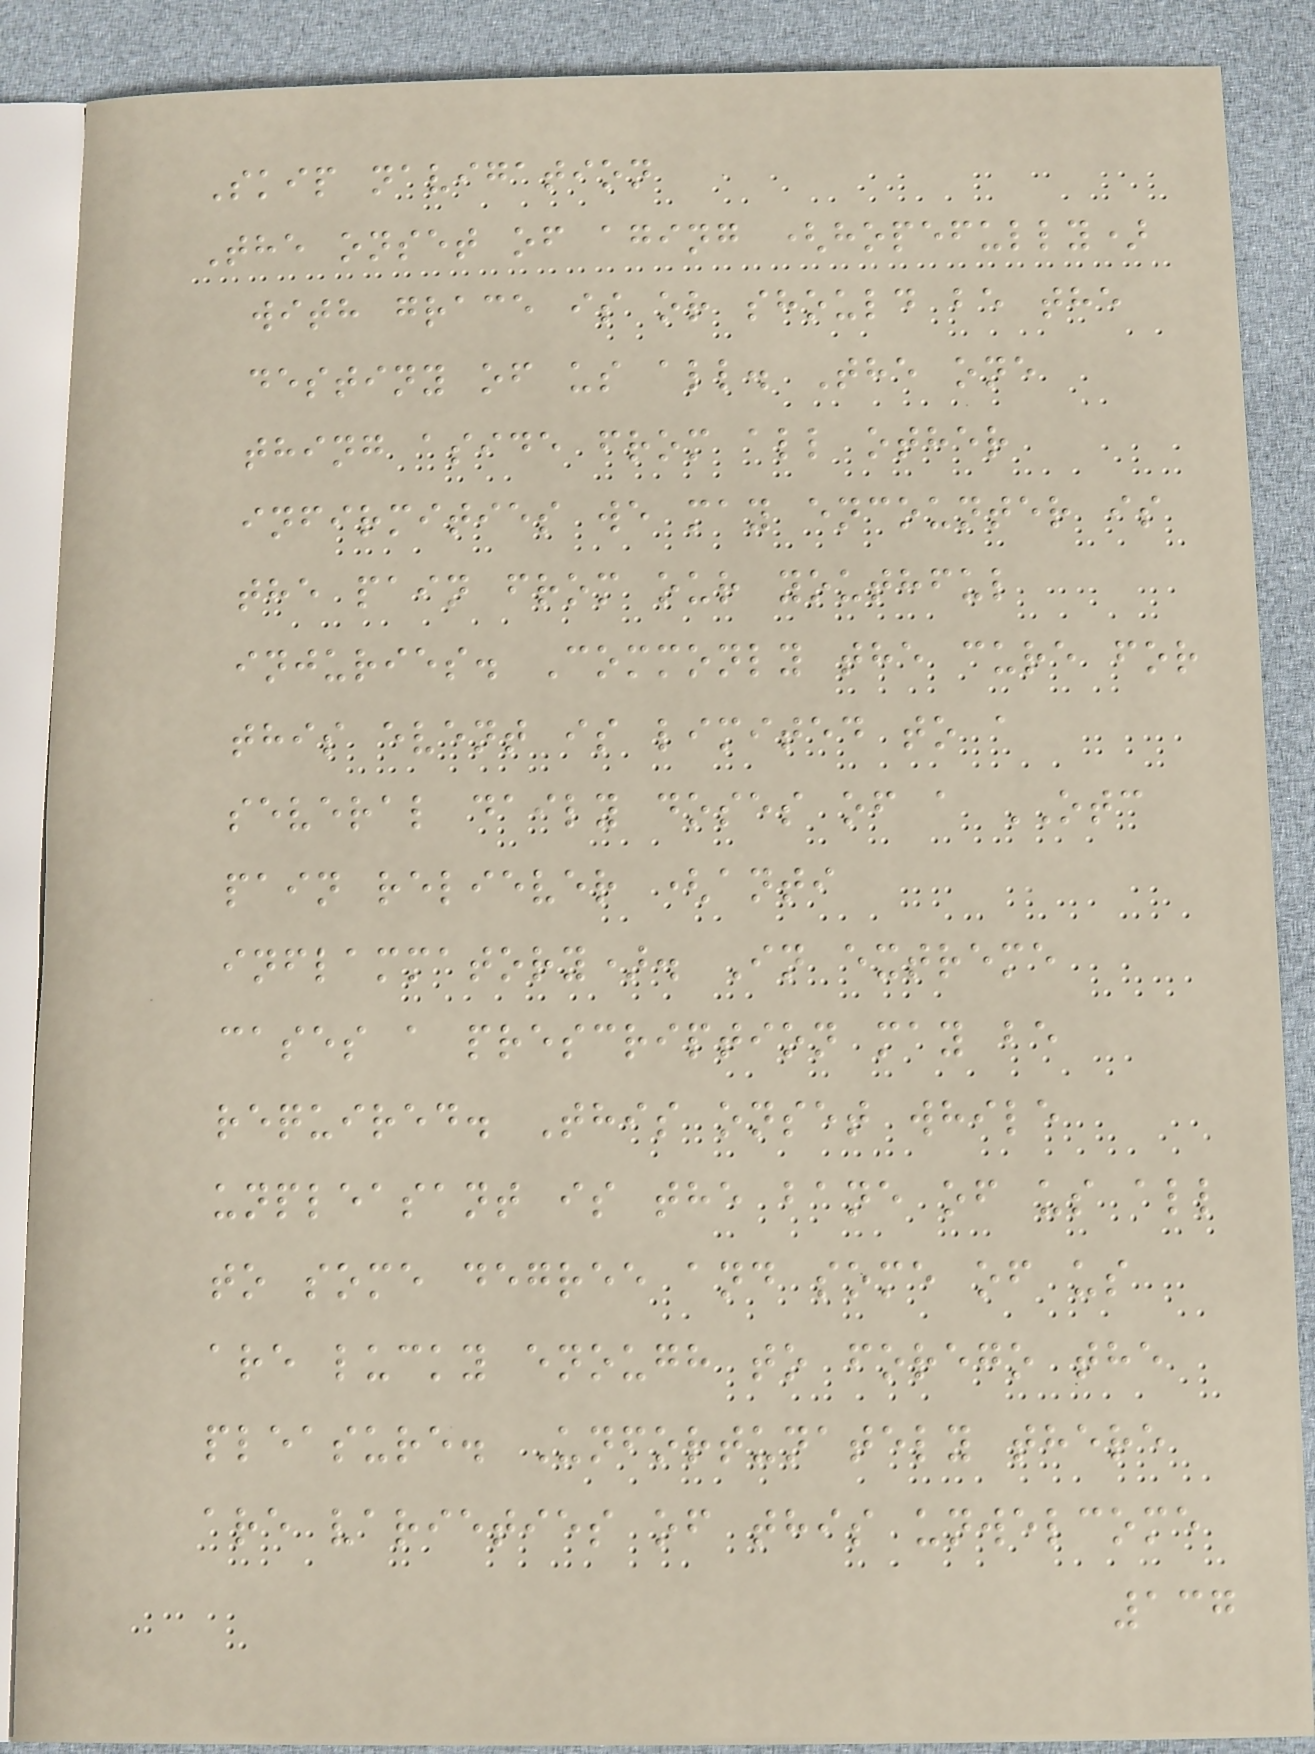Skip navigation
The onset of aging (hopefully)
with grace is or should be the
destiny of us all. The one
thing aside from all other
infirmities we may encounter is
the pain from our youthful
injuries. Commonly the cure for
this event is limited to a
several daily doses of a OTC
pain reliever (anti
inflammatory). In extreme
cases a prescription may be
required. This onset while
unpleasant is the bane of us all
to some degree and some of us
are lucky enough to forego the
pleasure. Unfortunately there
are varieties of this unwelcome
137
